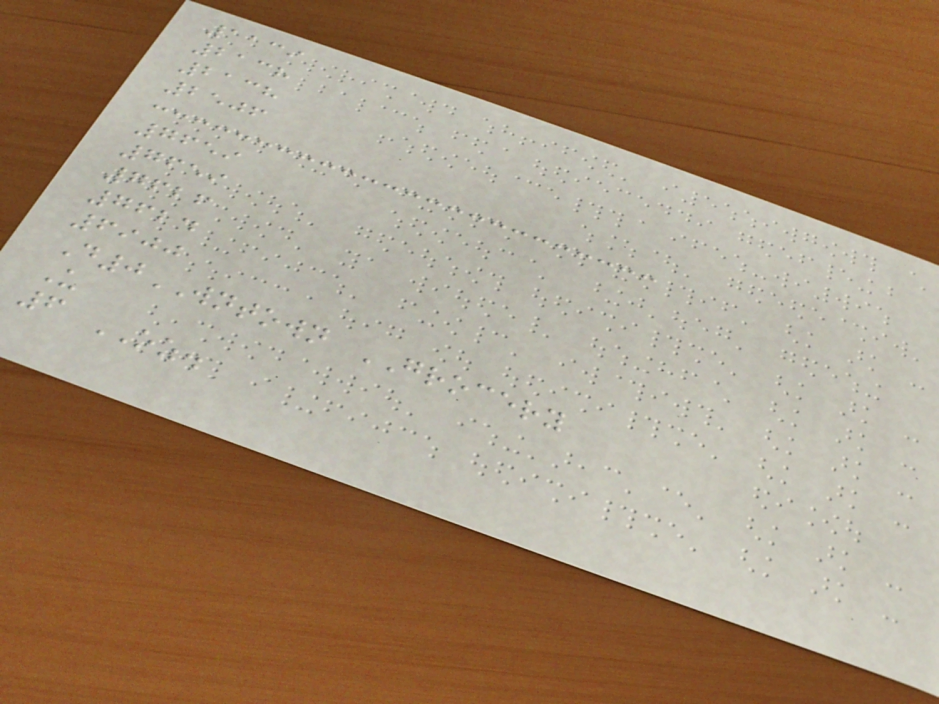1139
2138
2138
2506
7659
7659
7626
7624
6900
D0WNTOWN GROCERY
U
6 OZ.
